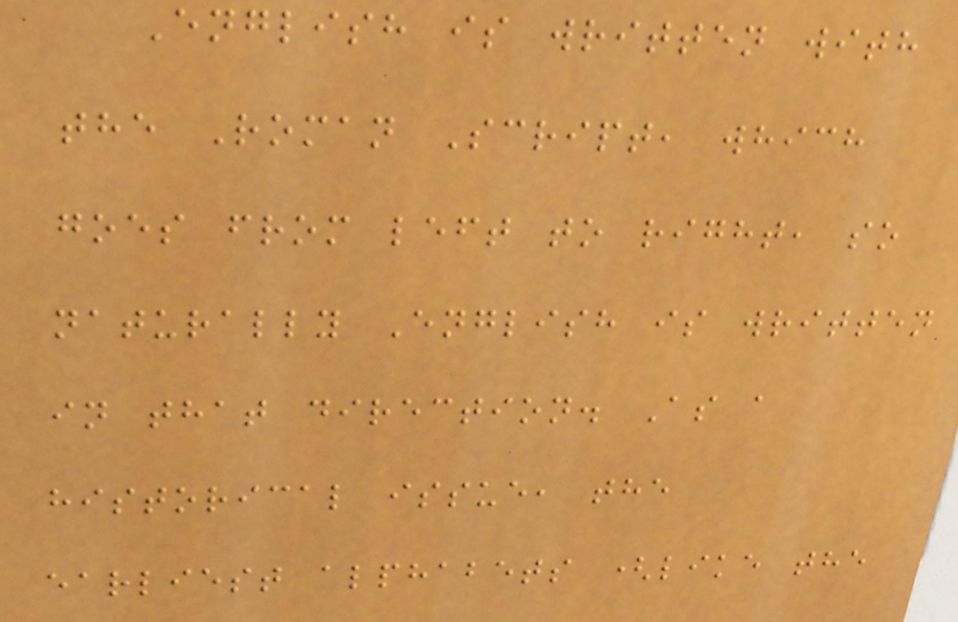English is written with
the Roman Script, which
goes from left to right, so
naturally English is written
in that direction. As a
historical issue, the
earliest alphabets (like the
